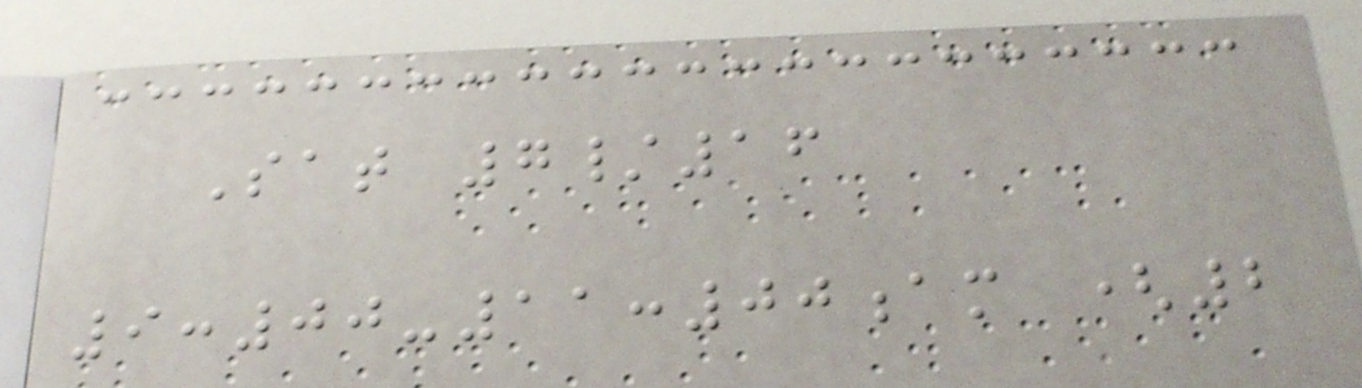Sat 7/16
9:00-11:00am (2
